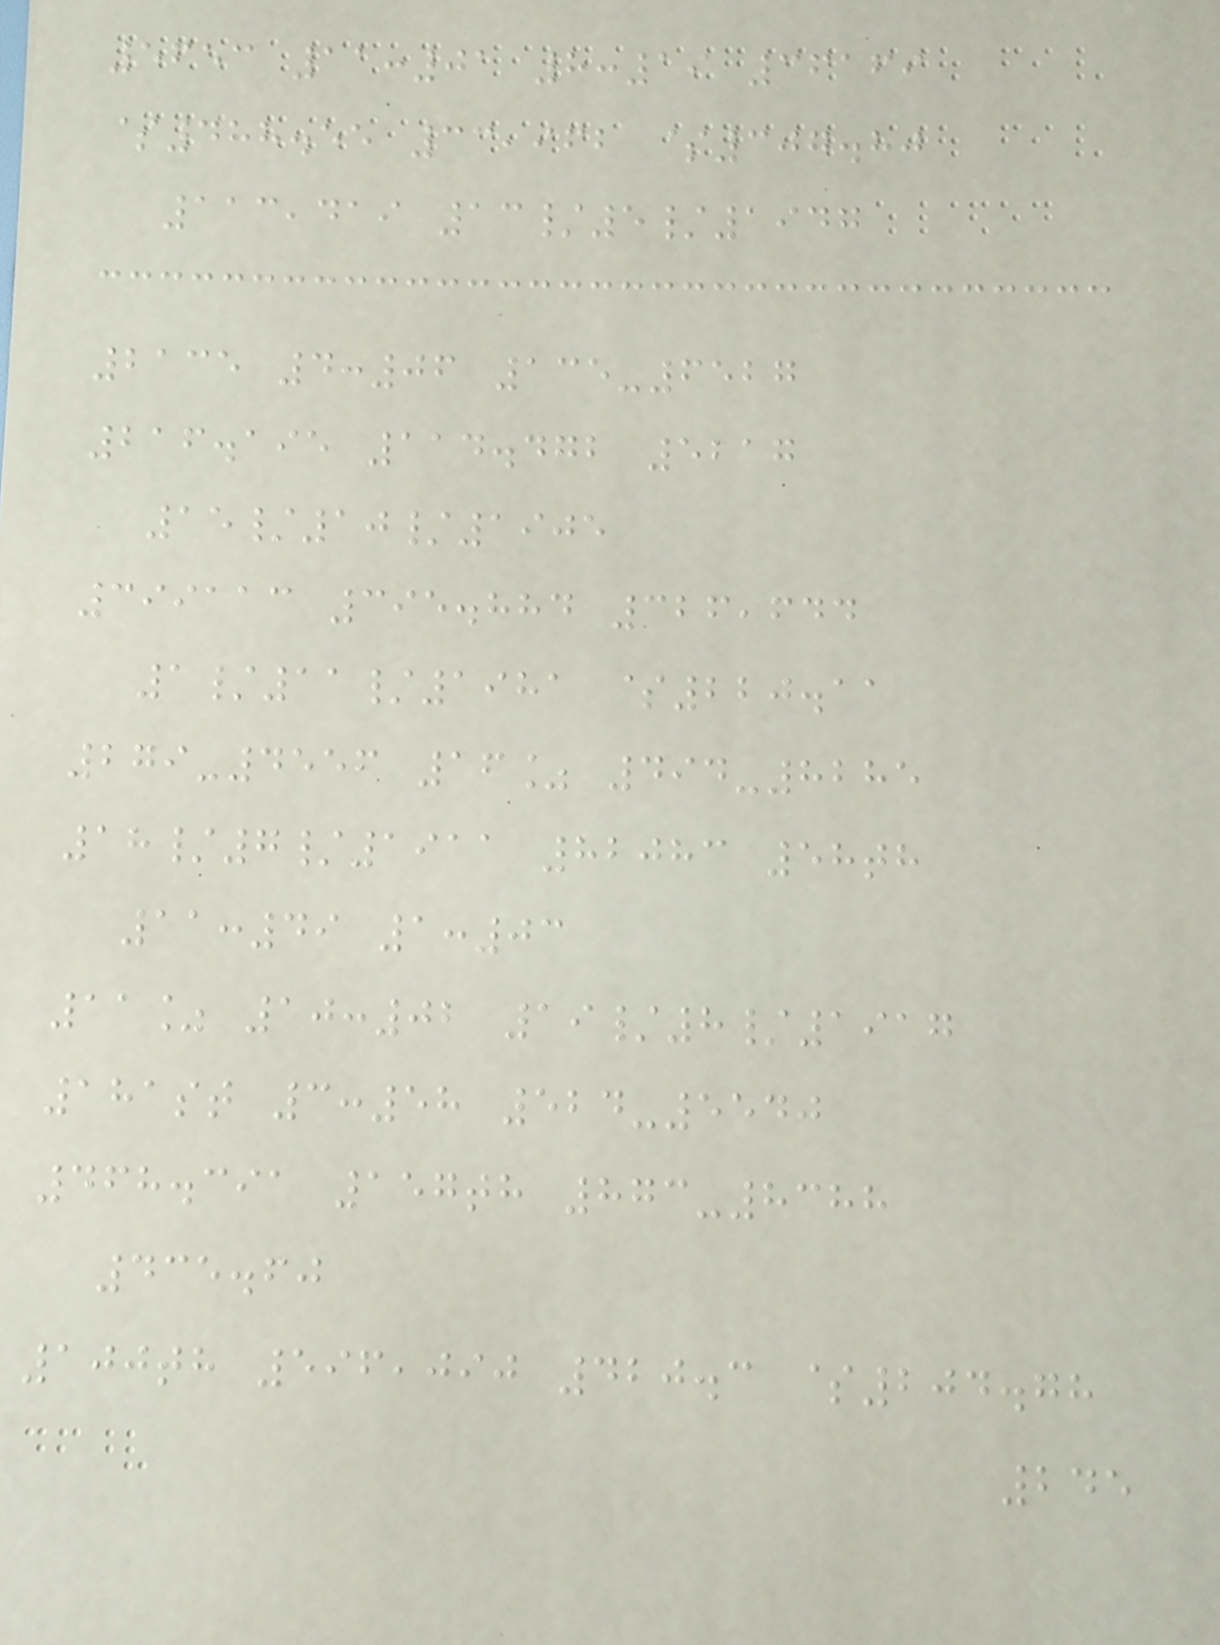5653 11:01 8:19 36169
$488.55 33,962 $307.80
113,419 13/5/1947
2135 4:06 135-6527
216.195 114.472 5217
15/10/1905
399113 395.884 326,644
1/11/1981 $220.11
279-4556 16% 494-8285
18/7/1911 82083 58th
11:49 1:03
11% 10:02 19/8/1917
181st 3:58 524-5540
468.391 157th 873-8388
435.60
100th 596,090 420.3 $204.78
245
